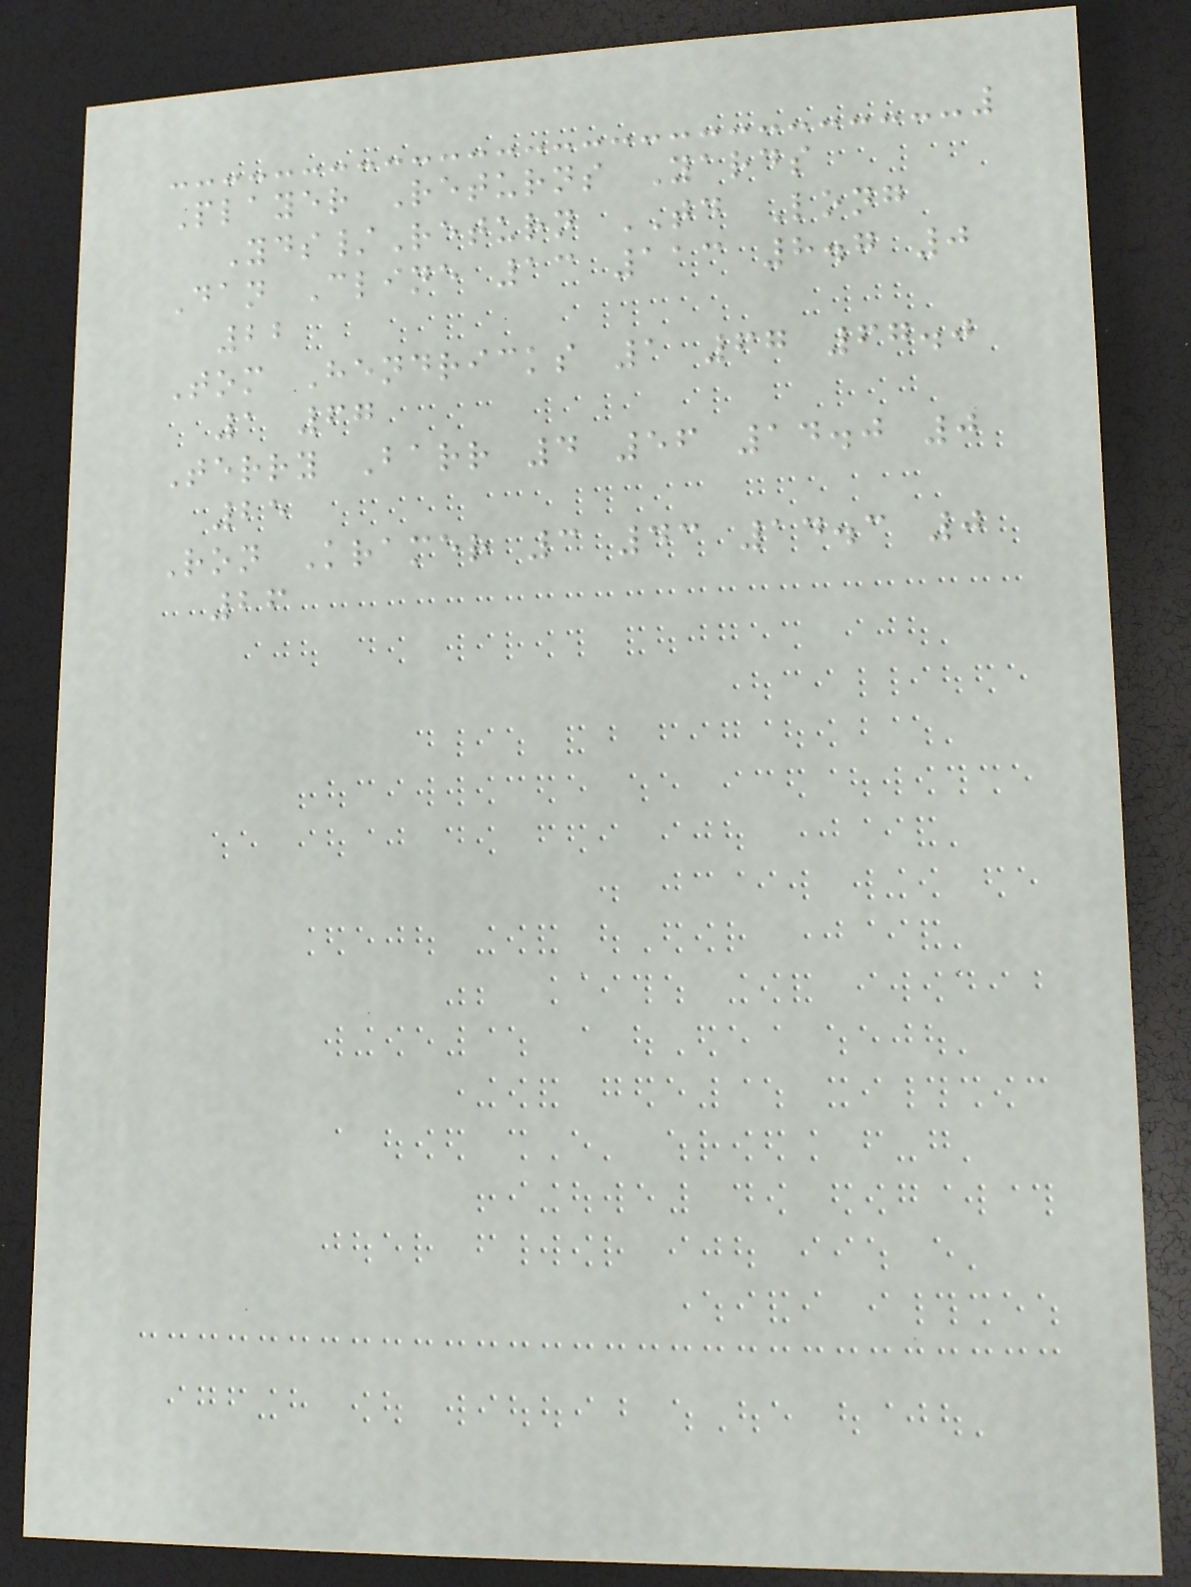Player Returns Yards
Yds/Return TD Long
Dan Cline 13 113 8.7 0
22
Tom Hendricks 1 67 67.0
1 67
Terry Barr 4 56 14.0 0
25
Ron Kramer 3 43 14.3 0
26
